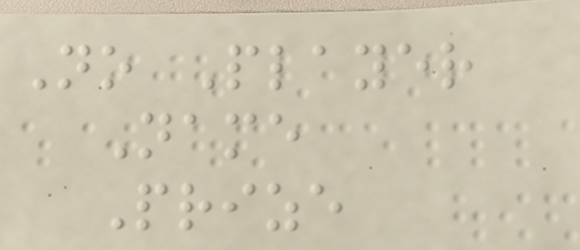No Player
Name
Prize
